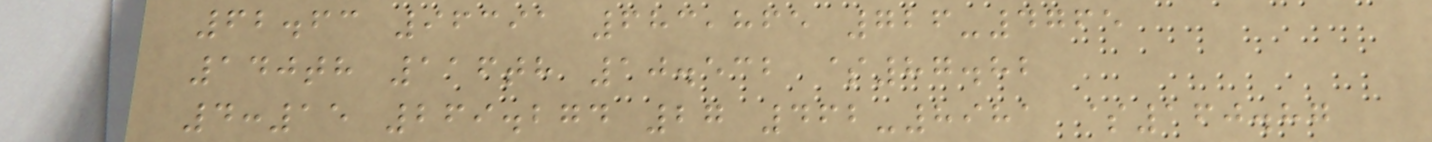62.63 96391 683,865 726-4765
140th 116th 10.532 $87.82
4:15 269.274 27 462-8981 $160.87
